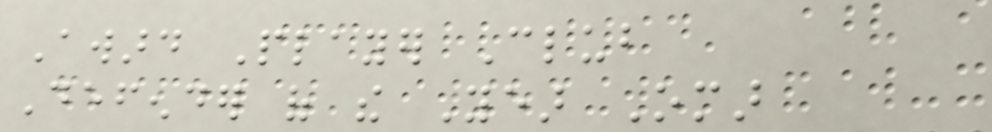Award Player Club
Defender of the Year Omar
